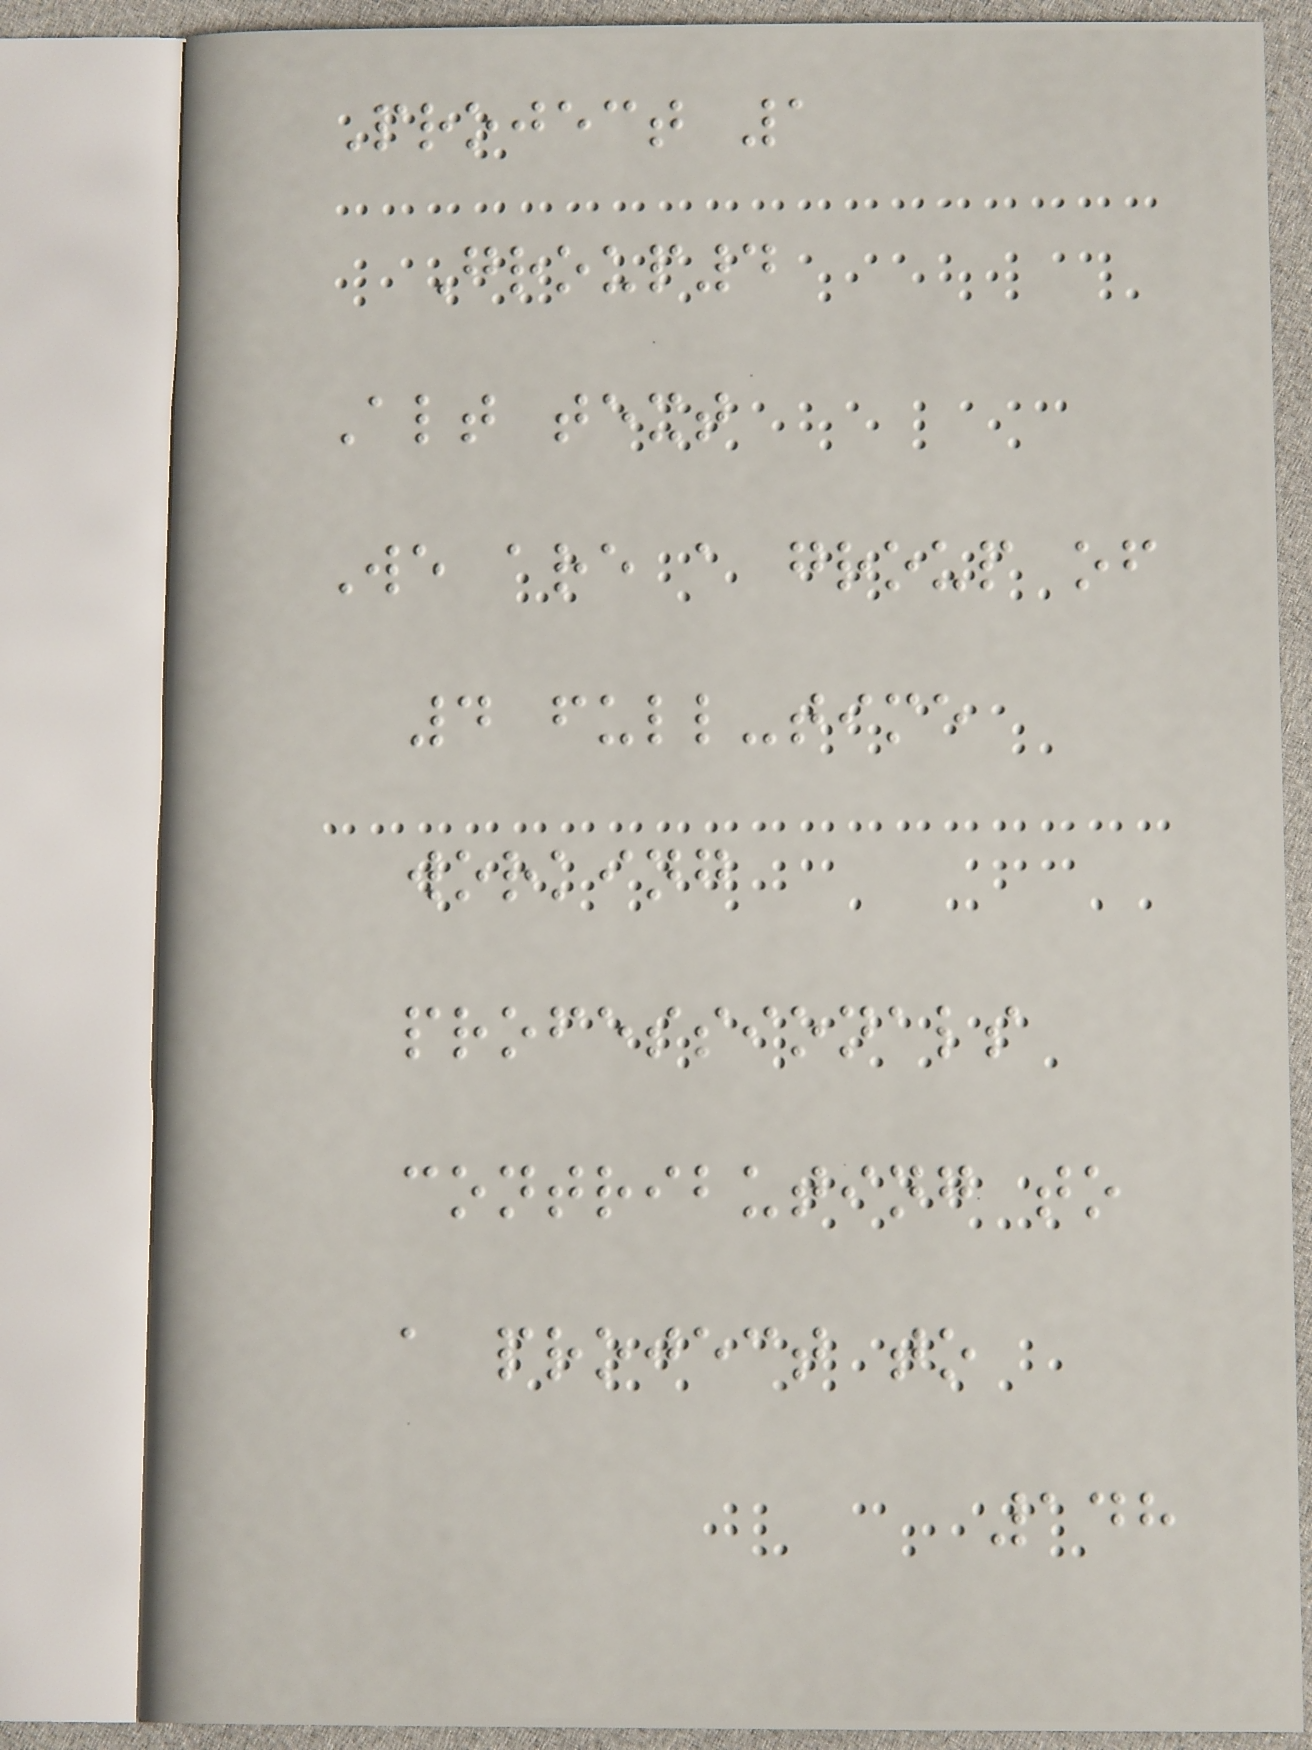Project 1
Group4
Alt text
We are a group of
4 full-time
working
professionals
contributing to
a project to
148
